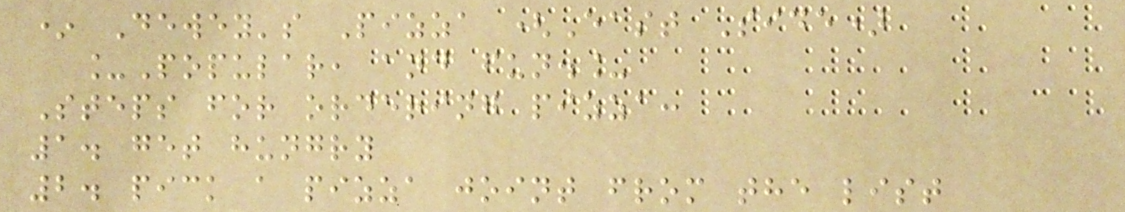* Dewey's Pizza (East Side)
_Popular, and fun._
Steps for ordering pizza:
1. get hungry
2. pick a pizza joint from the list
